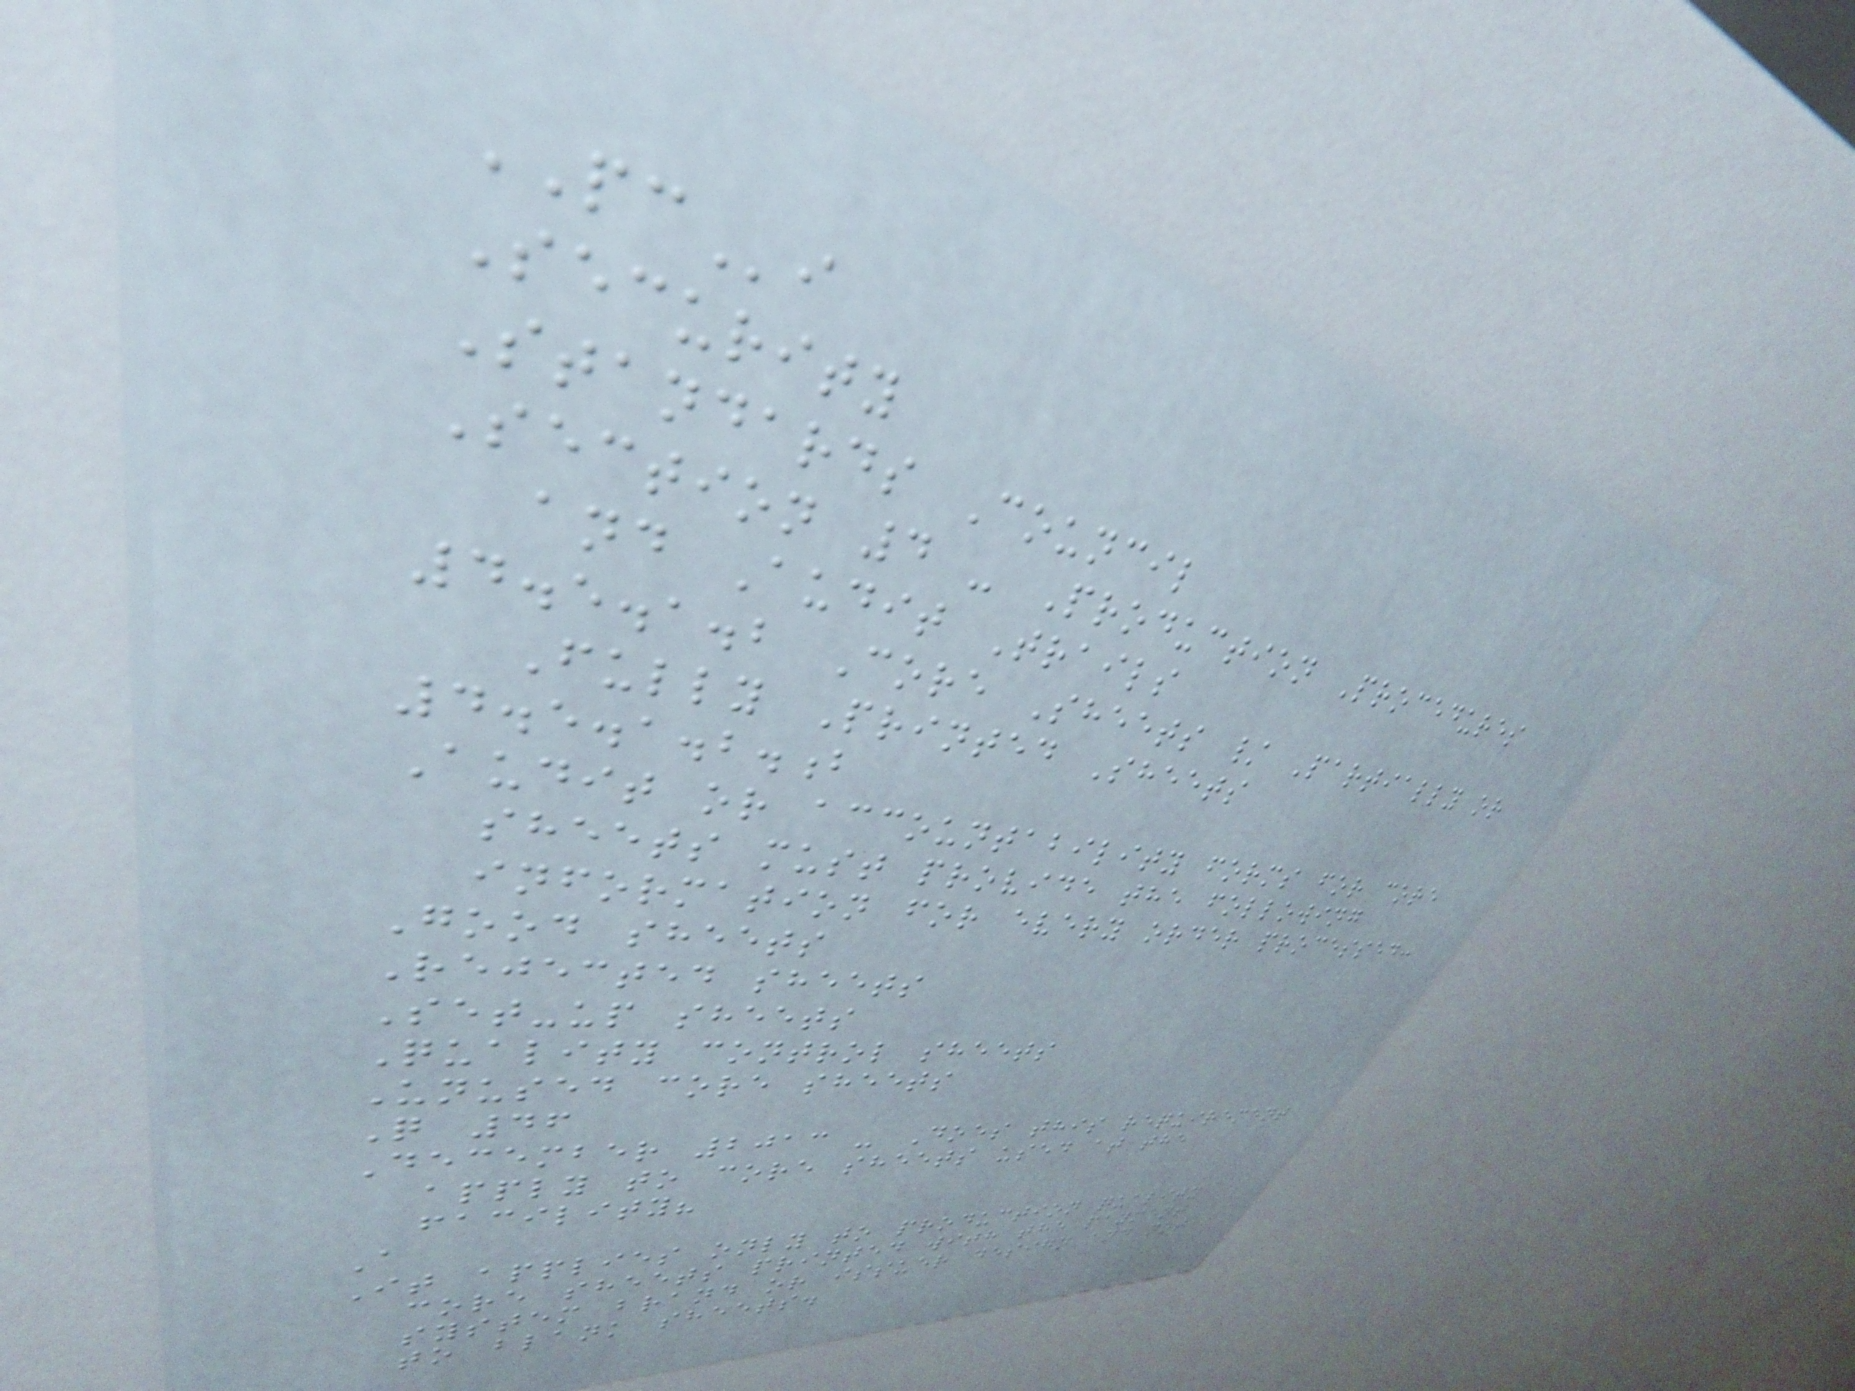PCi
Security
Standards Council
Section 4 - Production Procedures
and Audit Trails
4.5.1.2 Core Sheets / Partially or
Fully Printed Sheets
4.5.1.2.b
Audit or accountability forms for core
sheets must provide the following
information for every order processed:
Good sheets
Rejected sheets
Set-up sheets
Quality control sheets
Unused core sheets
Q 46
December 2013 - Does this requirement
apply to core sheets used at the
facility?
A
It applies only to production quality
core sheets printed with the payment
system brand or issuer design and not
to blank sheets.
